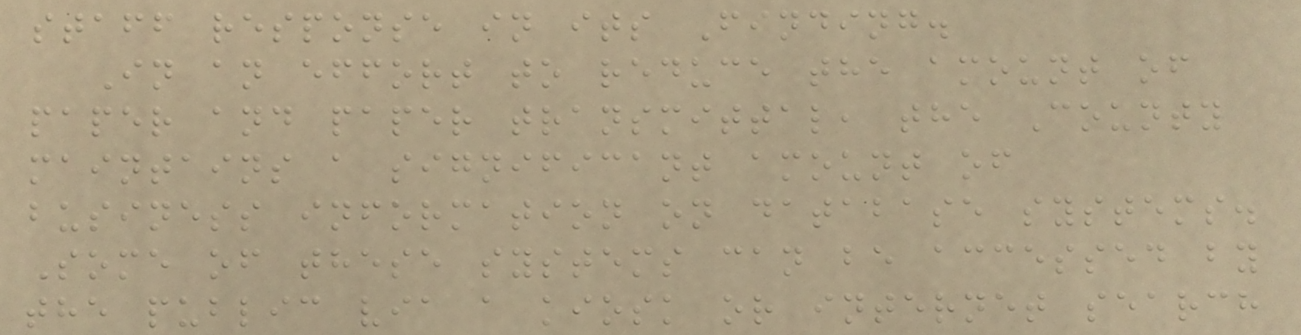staff response in its Finding.
In an effort to reduce the amount of
paper and paper transmittal, the County
maintains a significant amount of
business information on database systems.
Some of these systems can be accessed by
the public via a kiosk or internet search
